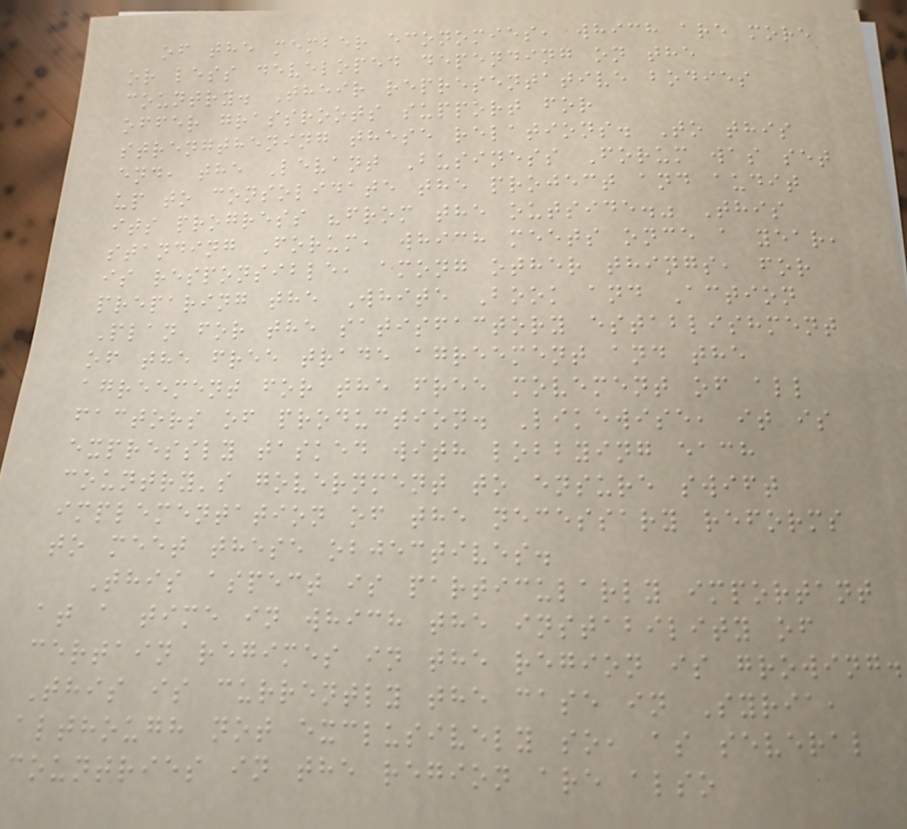of the member economies, which are more
or less developed depending on the
country. Their representative bodies
offer grassroots support for
strengthening these relations. To this
end, the Levant Business Forum was set
up to consolidate the project and audit
its progress "from the outside." This
standing Forum, which meets once a year,
is responsible, among other things, for
preparing the White Book and Action
Plan for the satisfactory establishment
of the free trade agreement and the
agreement for the free movement of all
factors of production. Likewise, it is
expressly tasked with lobbying each
country's government to ensure swift
implementation of the necessary reforms
to meet these objectives.
This aspect is particularly important
at a time in which the instability of
certain regimes in the region is growing.
This is currently the case in Syria,
although not exclusively so, as several
countries in the region are also
